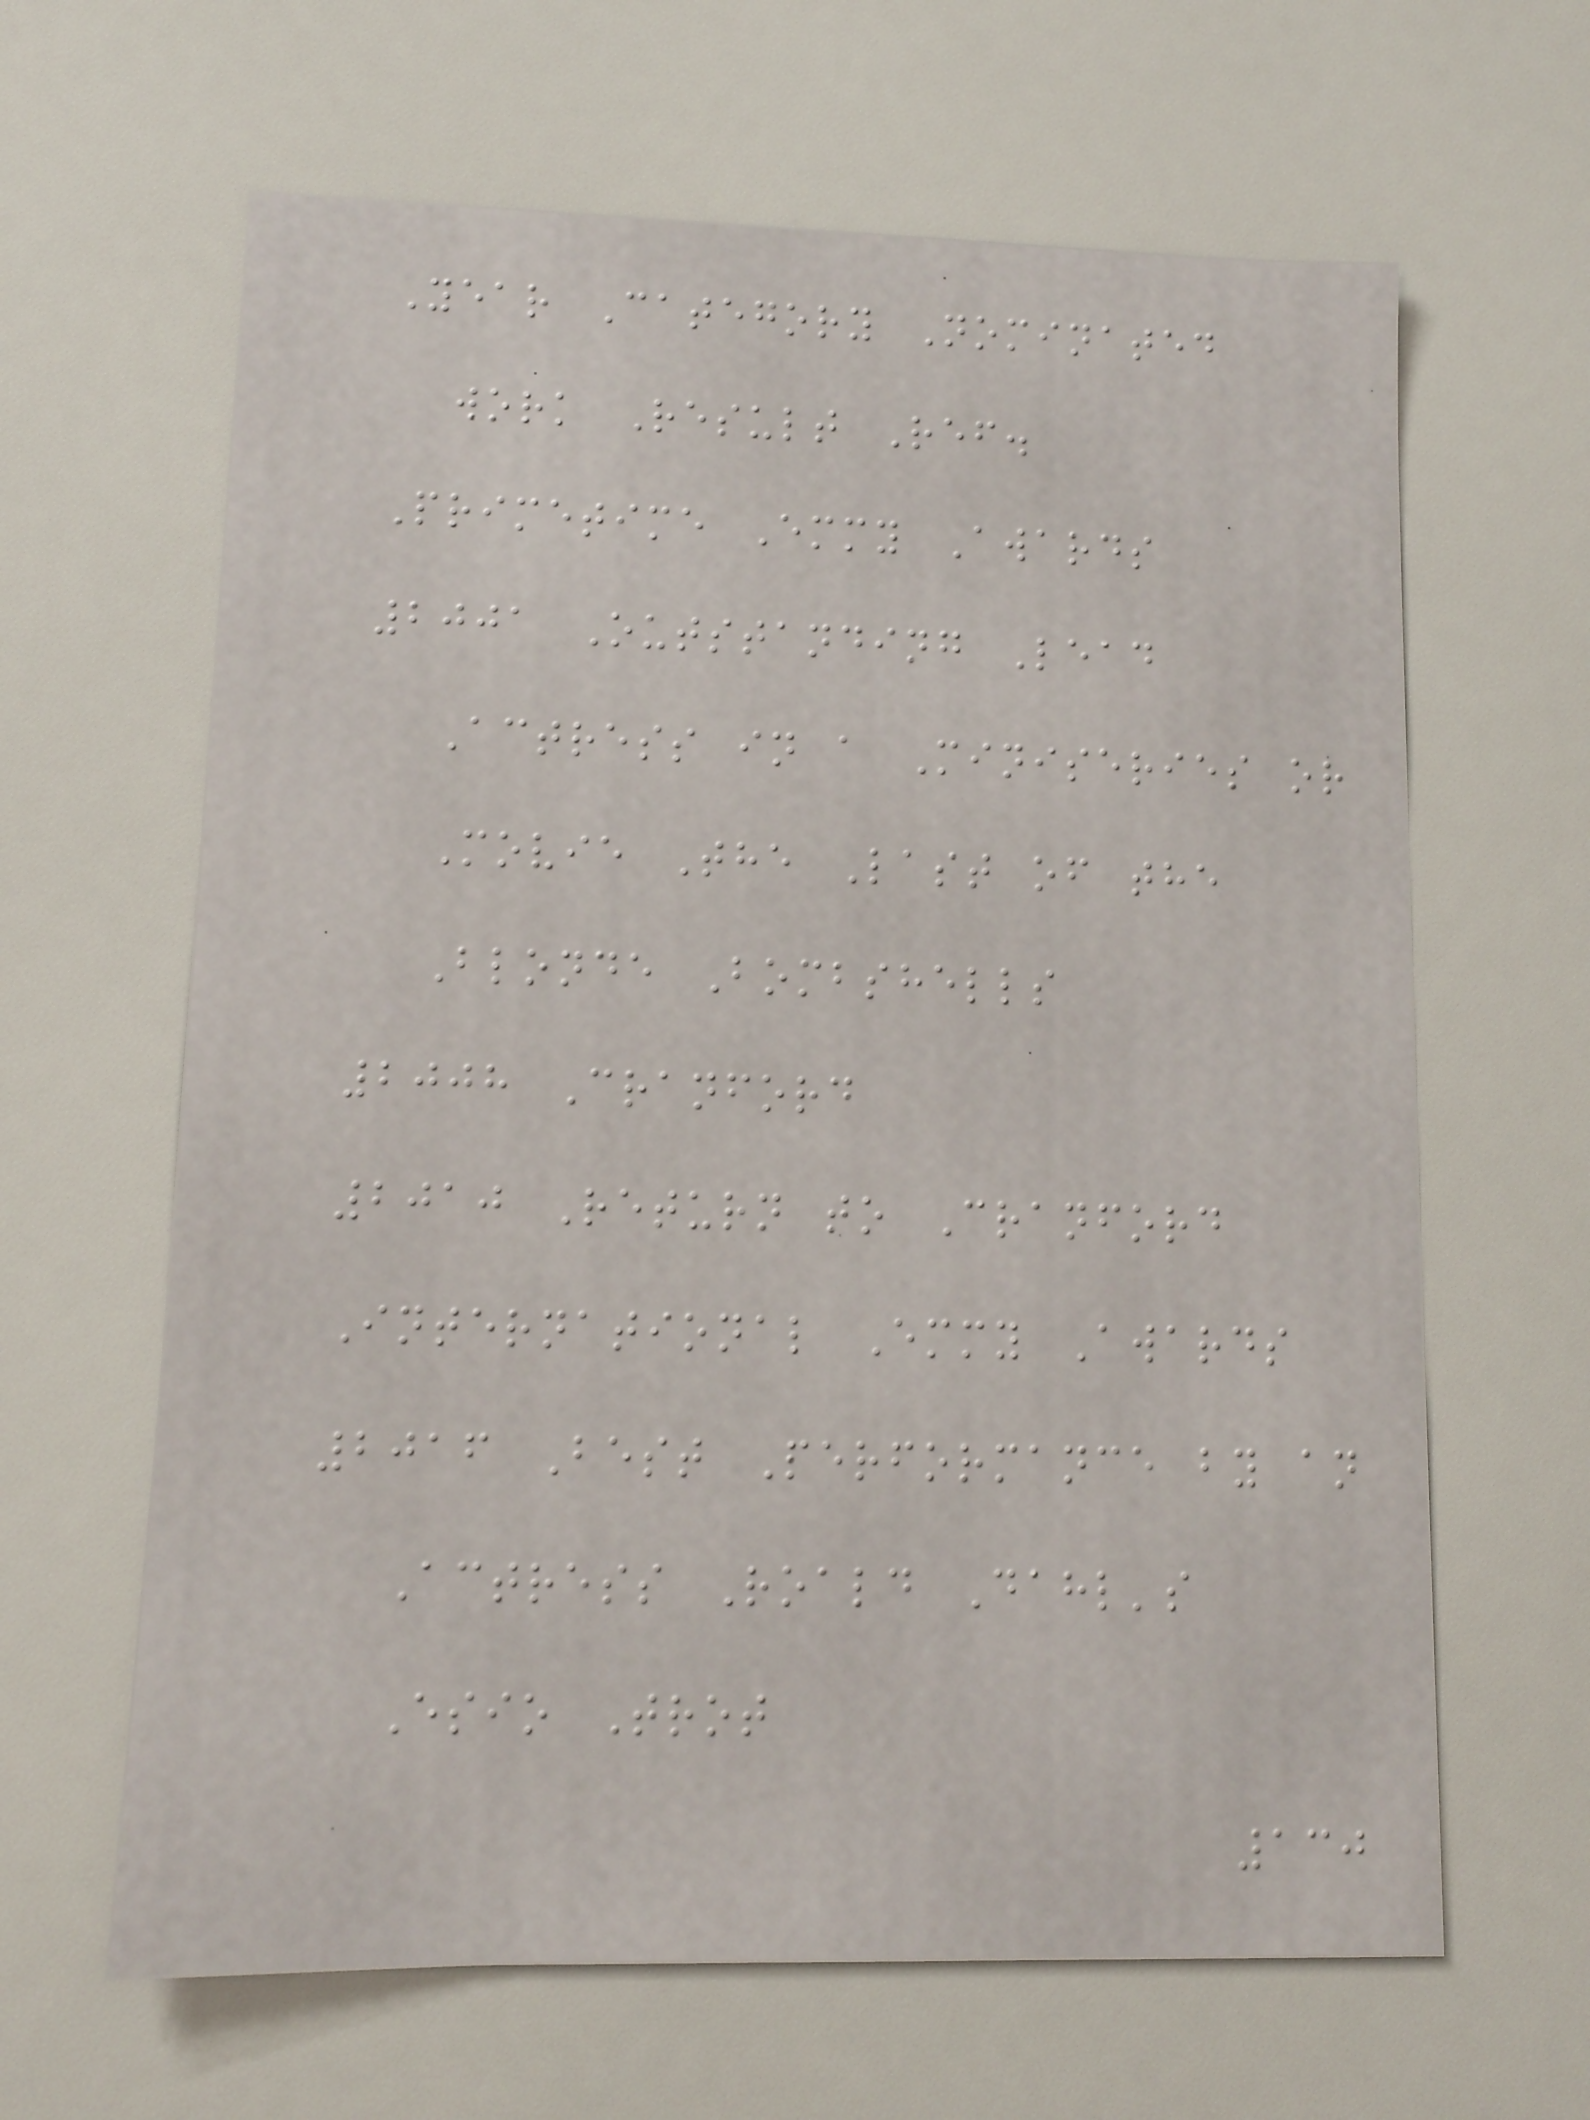Year Category Nominated
work Result Ref.
Primetime Emmy Awards
2001 Outstanding Lead
Actress in a Miniseries or
Movie The Last of the
Blonde Bombshells
2008 Cranford
2010 Return to Cranford
International Emmy Awards
2016 Best Performance by an
Actress Roald Dahl's
Esio Trot
130
